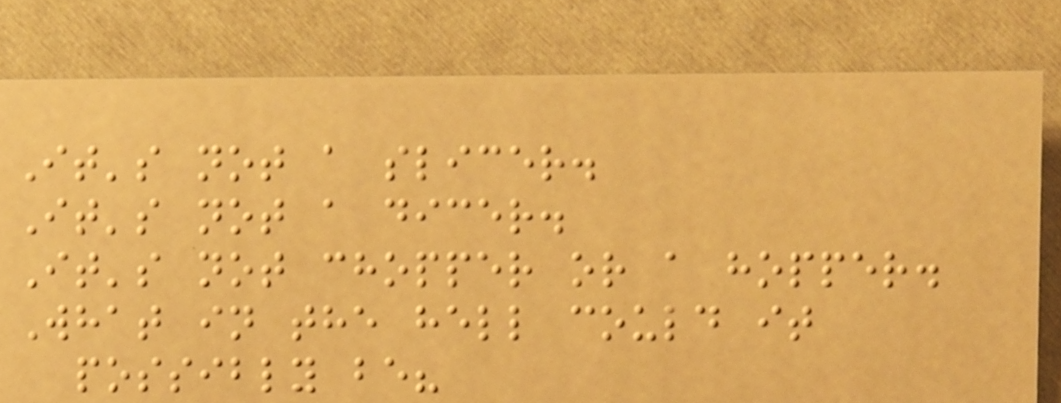It's not a slicer.
It's not a dicer.
It's not chopper or a hopper.
What in the hell could it
possibly be?
